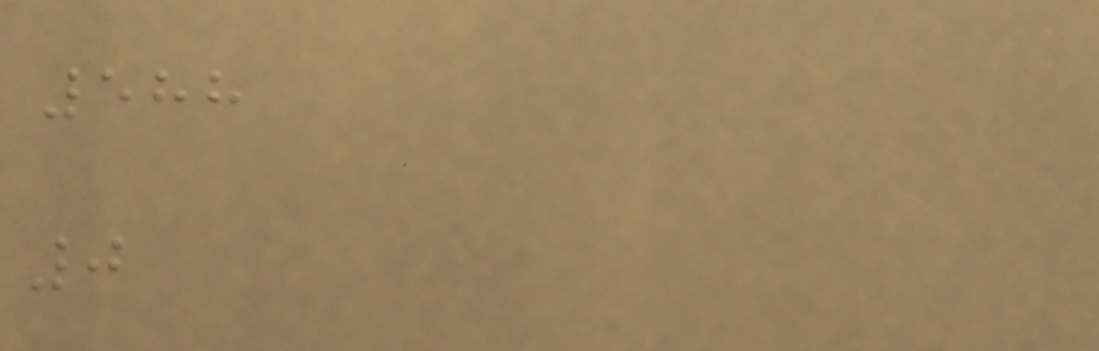588
0
